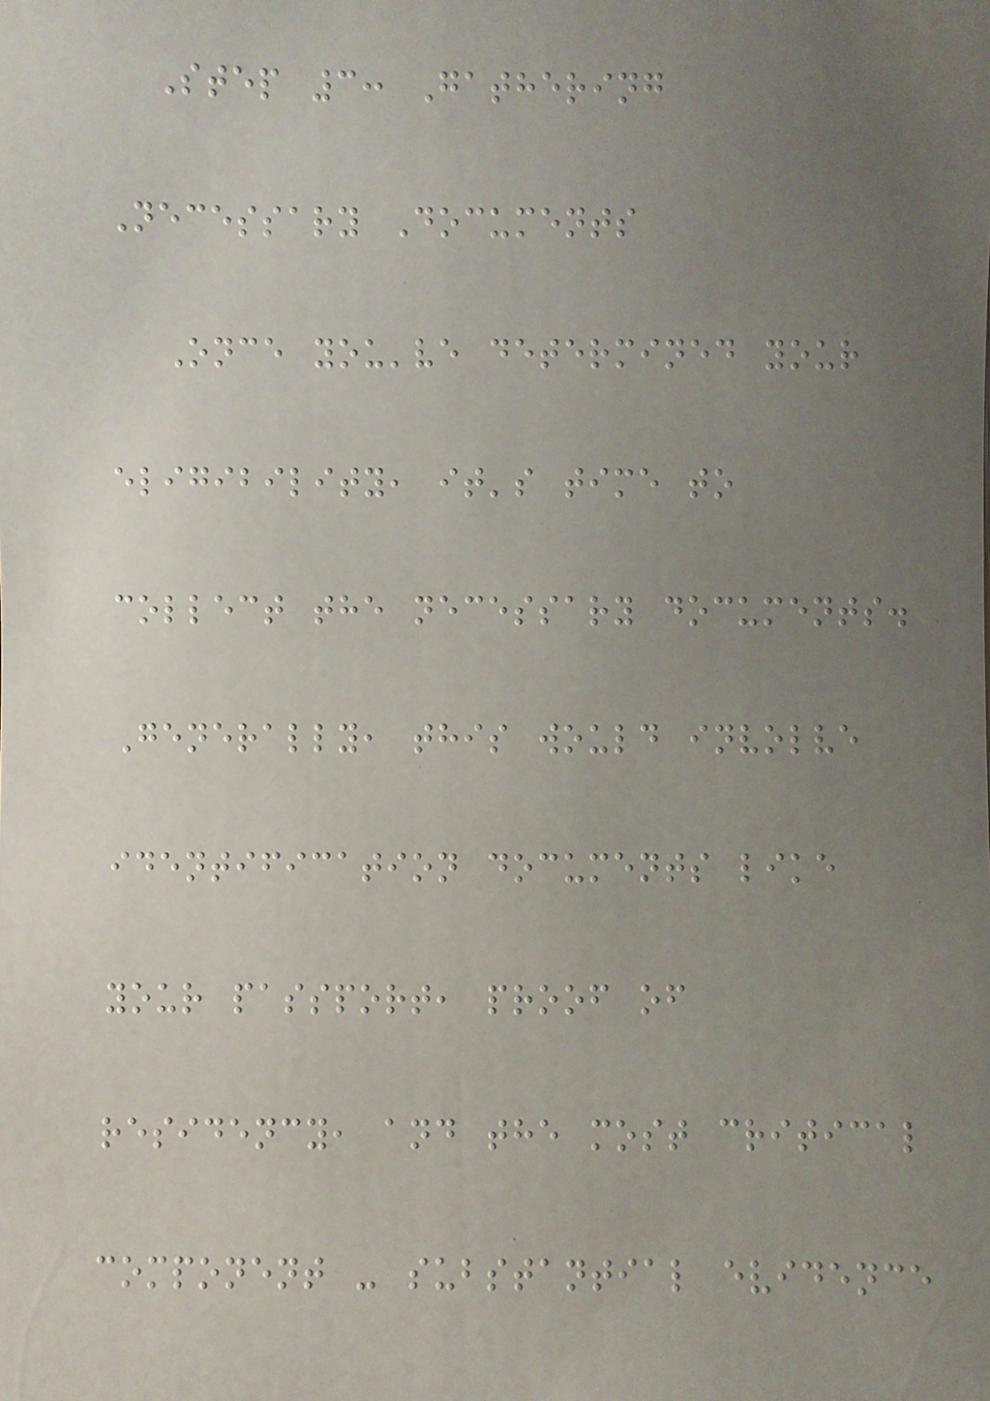Step 3: Gathering
Necessary Documents
Once you've determined your
eligibility, it's time to
collect the necessary documents.
Generally, this would involve
identification documents like
your passport, proof of
residency, and the most critical
component - substantial evidence
